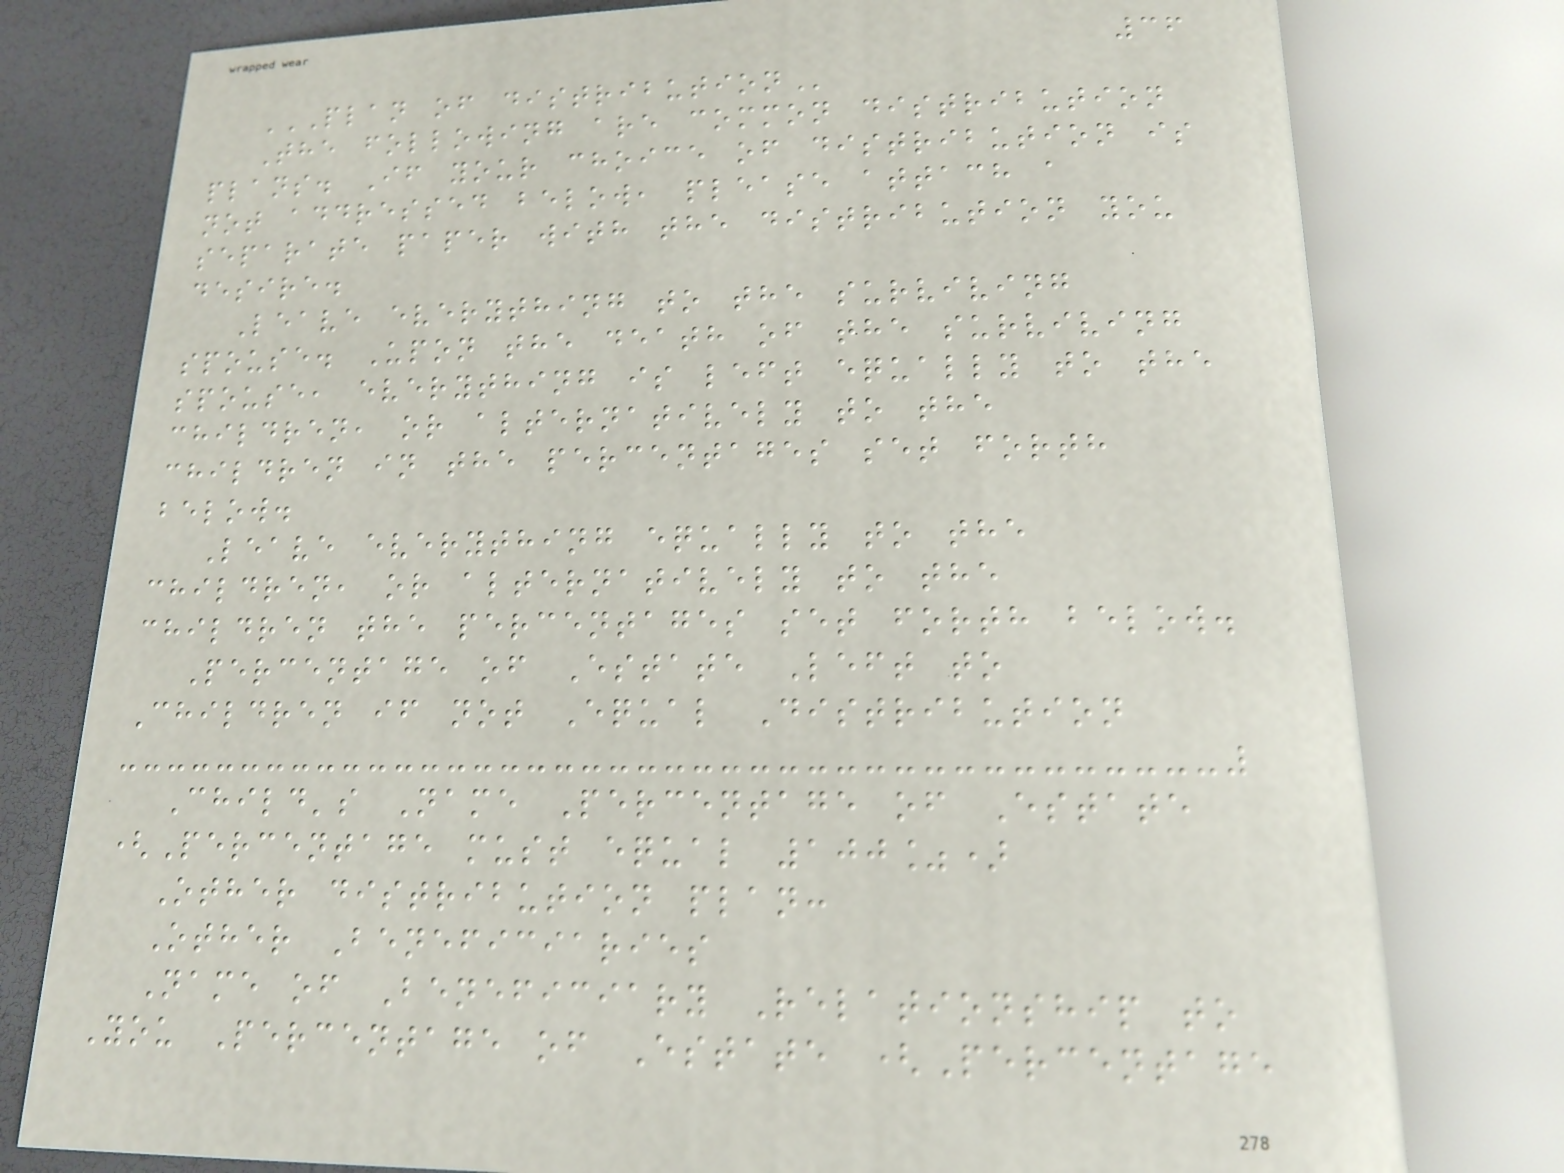36
PLAN OF DISTRIBUTION
The following are common distribution
plans. If your choice of distribution is
not addressed below, please attach a
separate paper with the distribution you
desire.
Leave everything to the surviving
spouse. Upon the death of the surviving
spouse, everything is left equally to the
children, or alternatively to the
children in the percentages set forth
below.
Leave everything equally to the
children, or alternatively to the
children the percentages set forth below.
Percentage of Estate Left to
Children if not Equal Distribution
Child's Name Percentage of Estate
(Percentage must equal 100%)
Other distribution plan:
Other Beneficiaries
Name of Beneficiary Relationship to
You Percentage of Estate (Percentage
